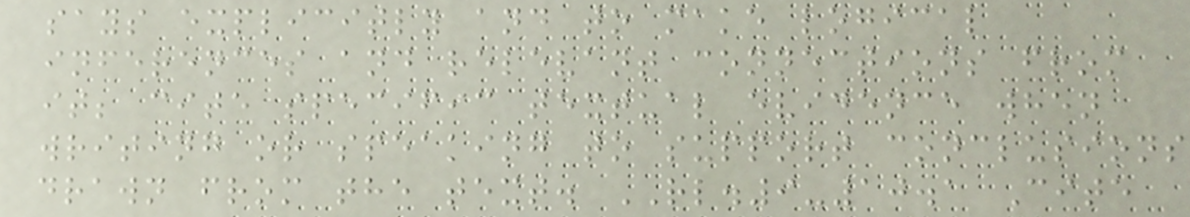says explicitly and to make logical
inferences and relevant connections from
it; cite specific textual evidence when
writing or speaking to support conclusions
drawn from the text. RL.9-10.1 Cite
